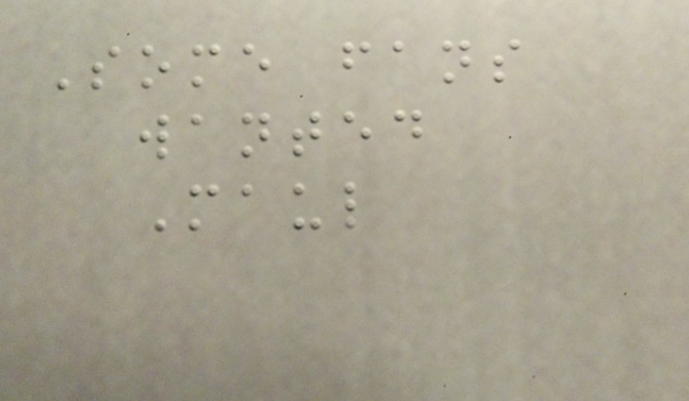Some fans
wanted
Maul
